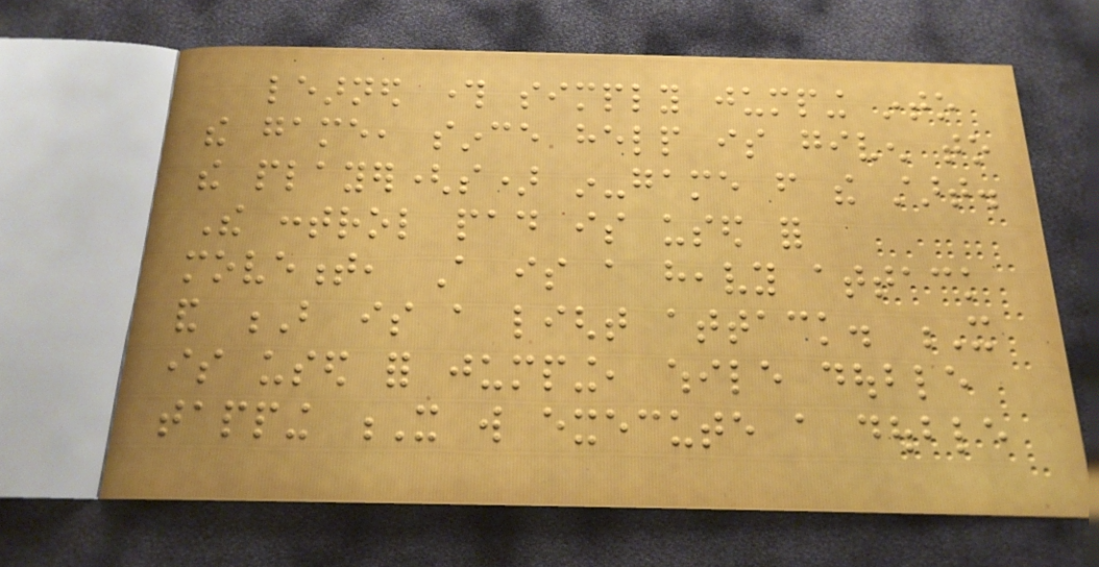learned through simply jumping into
the game, since help is given to
the player(s) in-game from the start.
The control pad is used for
movement, A is a heavy attack
and B is a light attack. X
is used for jumping, while double
tapping X will execute a double
